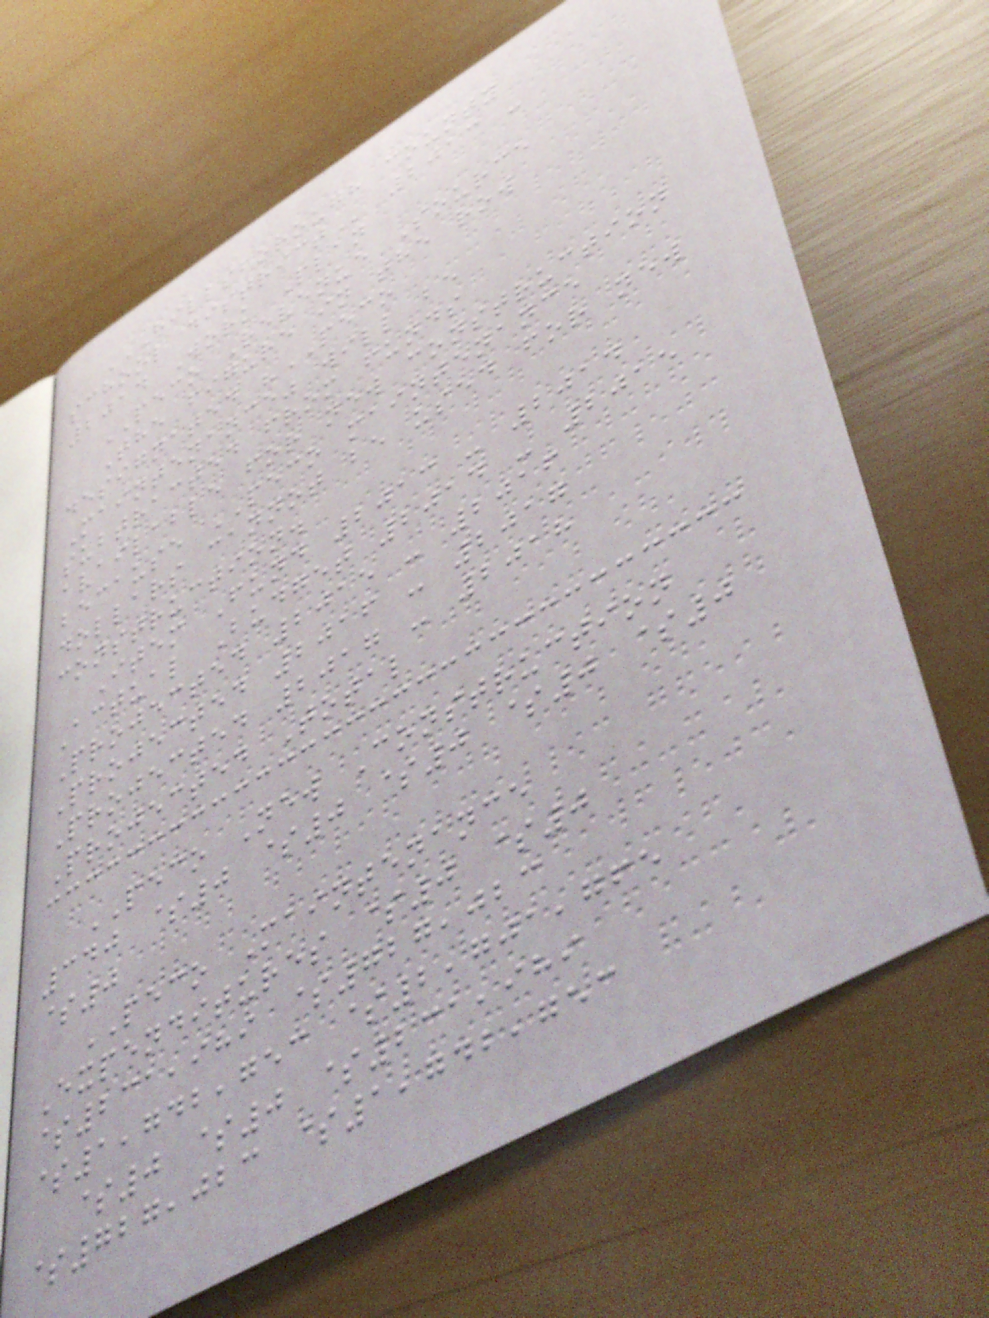HILLSBOROUGH COUNTY
SCHOOL DISTRICT 2013 -
2014 Work Plan
PECO Revenue Source
The figure in the row
designated "PECO
Maintenance" will be
subtracted from funds
available for new construction
because PECO maintenance
dollars cannot be used for new
construction.
Item Fund 2013 - 2014
Actual Budget 2014 - 2015
Projected 2015 - 2016
Projected 2016 - 2017
Projected 2017 - 2018
Projected Total
PECO New Construction
340 $0 $0 $0 $0 $0
$0
PECO Maintenance
Expenditures $0 $0
$231,989 $727,023
$1,742,753 $2,701,765
$0 $0 $231,989
$727,023 $1,742,753
